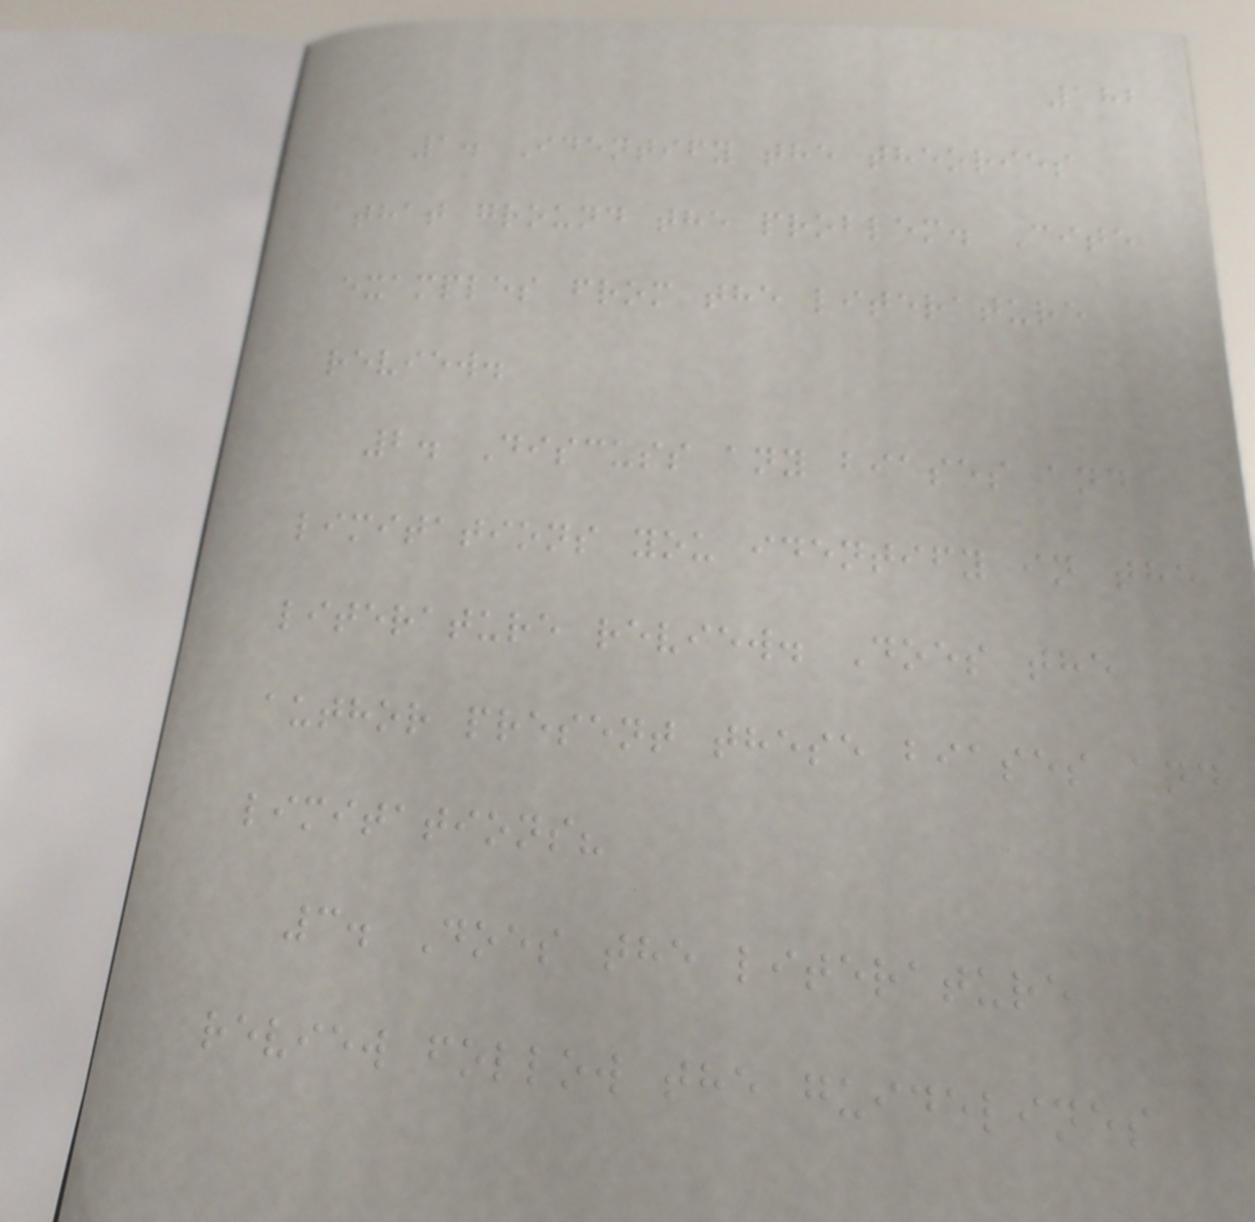182
1. Identify the theories
that ground the problem. Cite
examples from the literature
review.
2. Discuss any biases and
limitations you identify in the
literature review. Does the
author present these biases and
limitations?
3. Does the literature
review follow the guidelines
